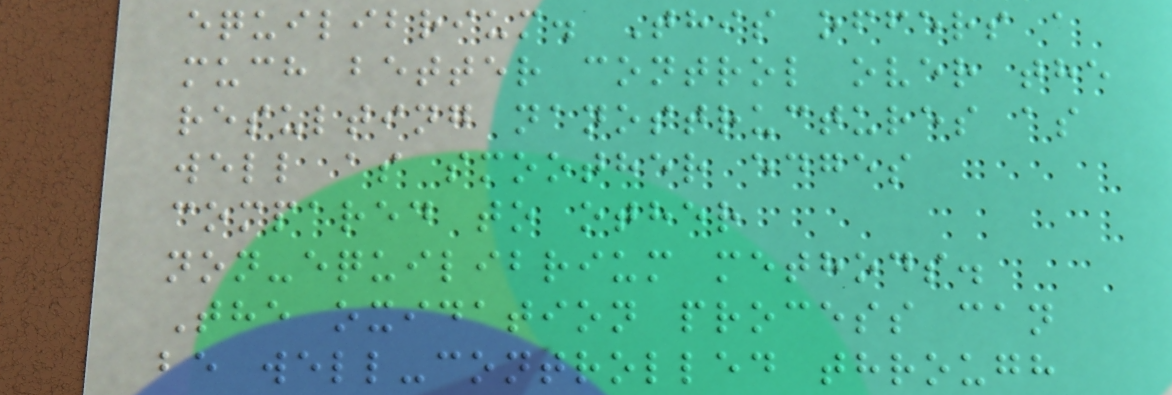equilibrium. This offers a
much better control over the
resulting nanostructures as
well as smoother edges
compared to other
non-equilibrium methods.
The oxidation process can
be well-controlled through
